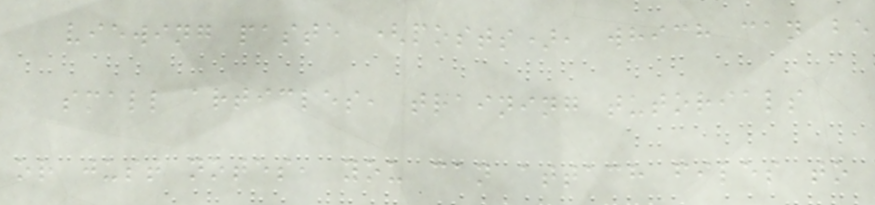viewing paste (posts), which can be
small articles, training tutorials
or just notes, you can attach files to
